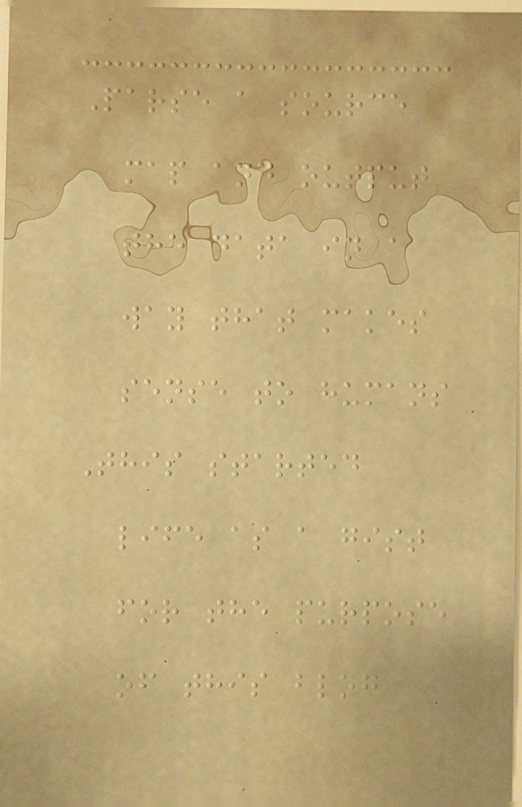Parse a source
map and output
the data in a
way that makes
sense to humans
This started
life as a gist
for the purpose
of this blog
